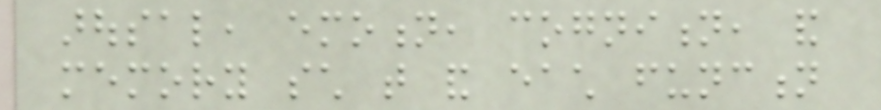arousal, emotion, cognition, and
memory such that and each function
